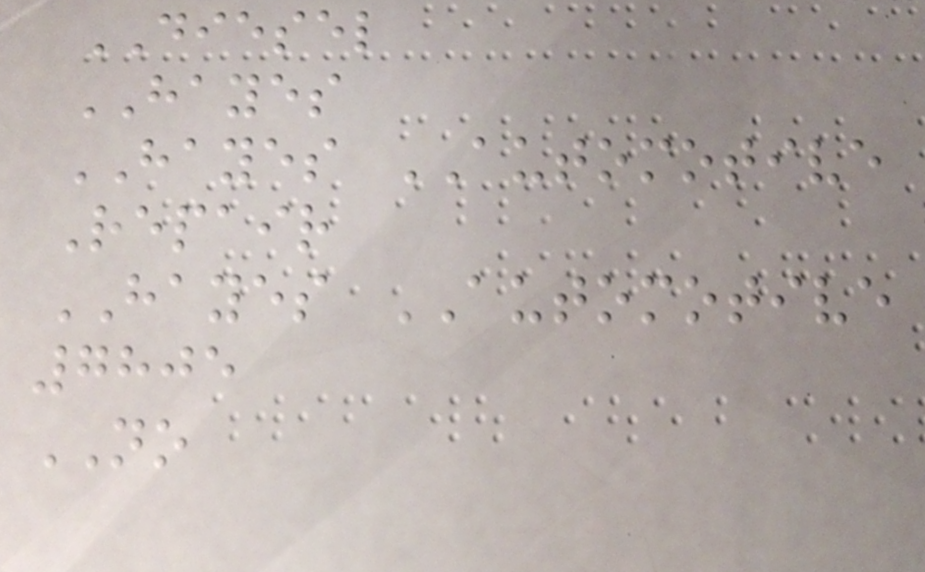DIESEL
HAYES
HAYES AUTOMOTIVE
Repair
HAYES AUTOMOTIVE
7805
NO
